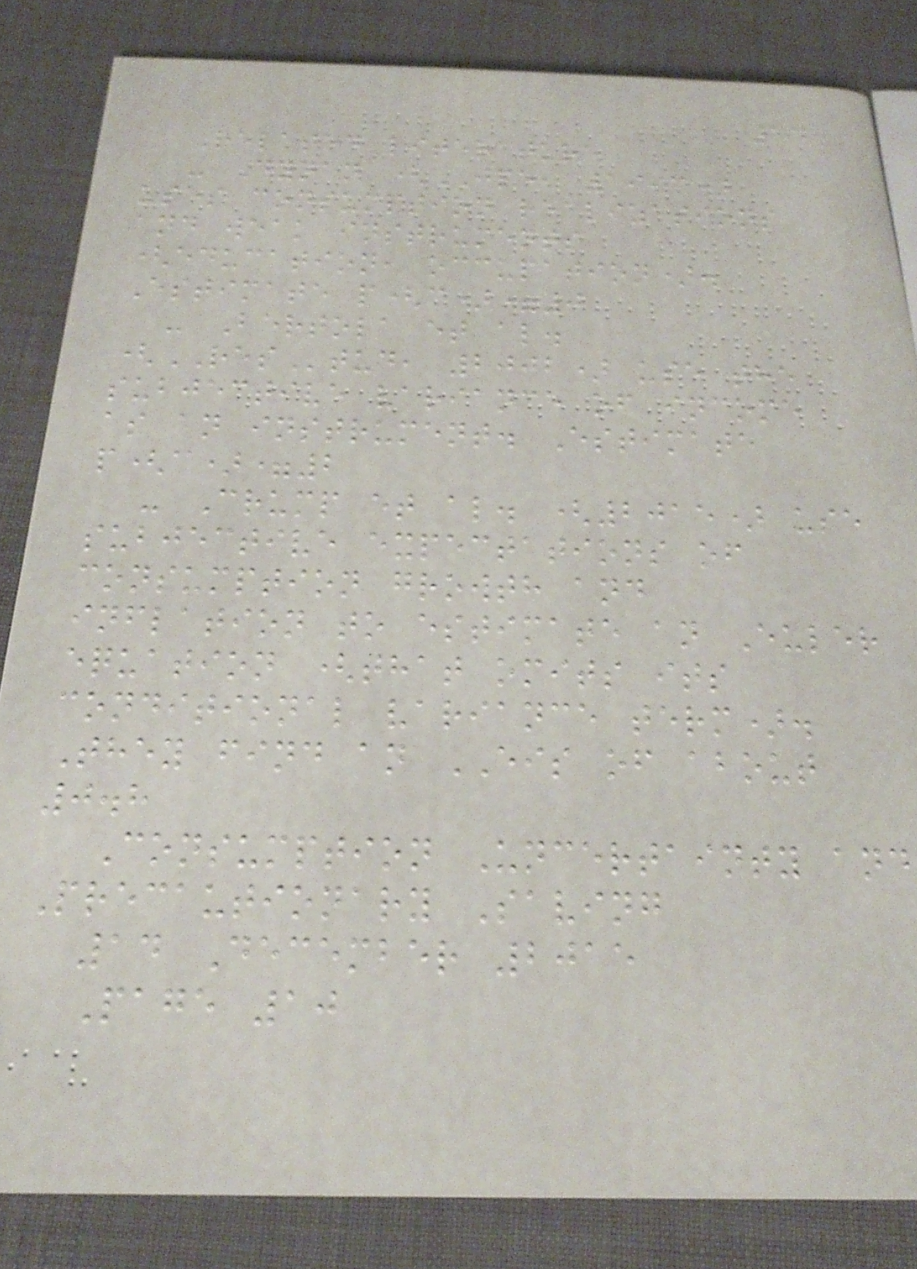14
Related literature
- Dynan (JPE, 1993)
uses consumption realizations
and weak instruments
(education, occupation).
Estimate p(c)=0
- Bertola et al.
(REStud, 2002) use the
subjective variance of income
as an instrument. Estimate
p(c)=2
- Crump et al. (2015) use
subjective expectations of
consumption growth and
inflation to estimate an Euler
equation (that omits its
conditional variance term).
They find an EIS of about
0.8
Consumption Uncertainty and
Precautionary Saving
14 December 2015
Page 10
